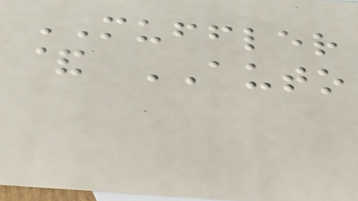MUFFLER
& AUTO
